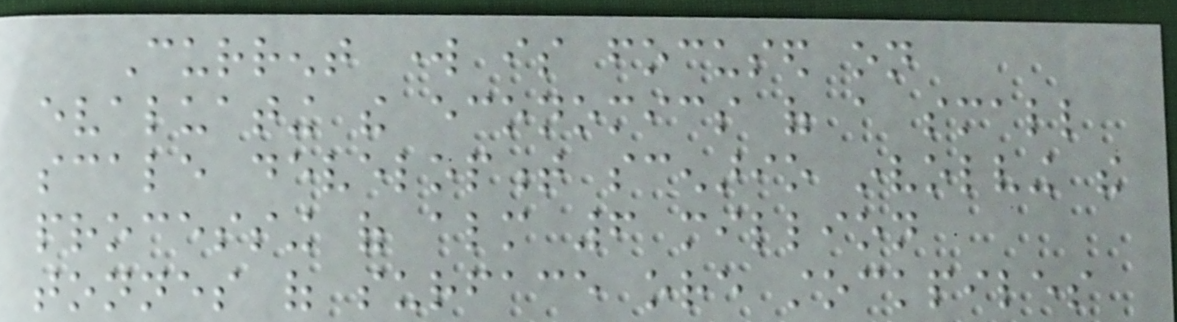Current work is focused on
evaluating the economics of a small
scale development scenario involving the
processing of almost 6 million
tonnes of surface ore stockpiles
